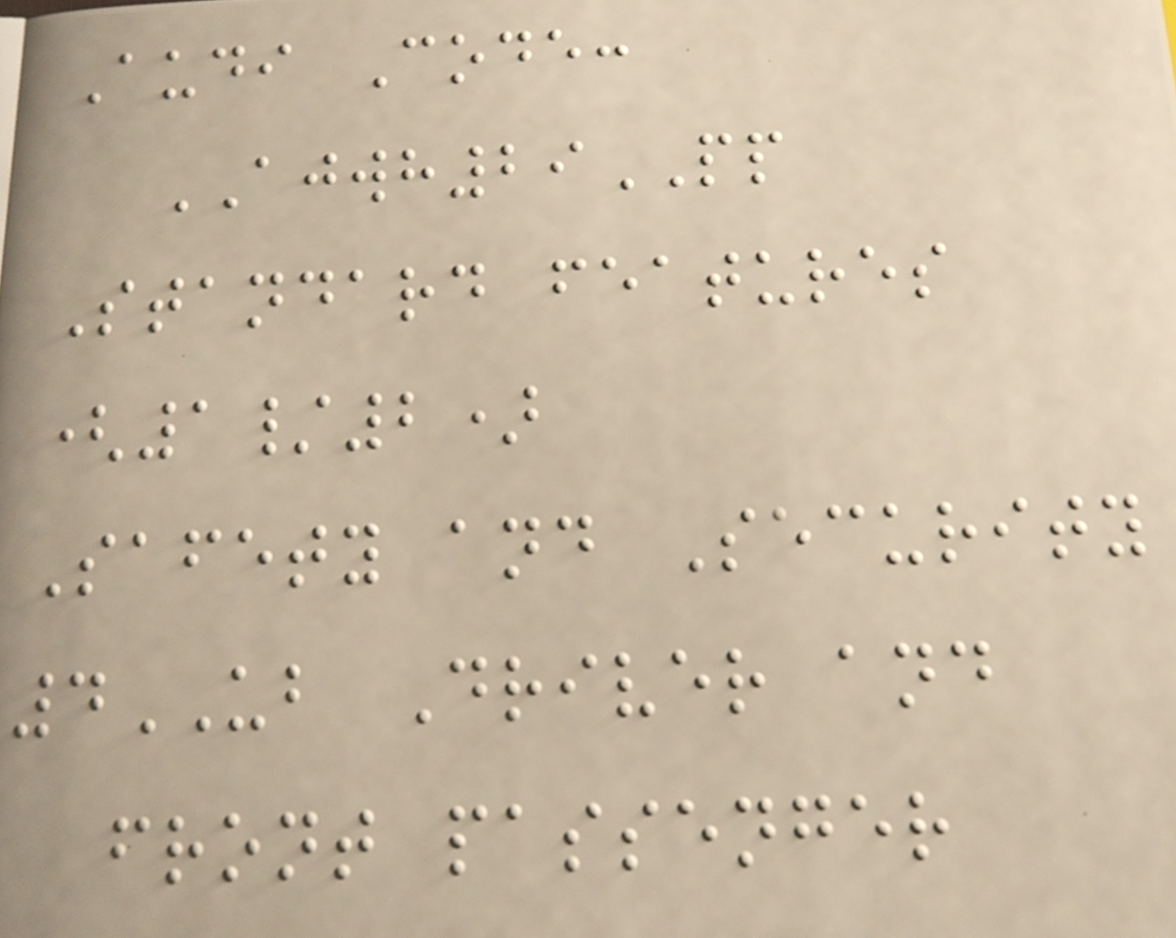Audi Code:
AJWH29PP
Standard features
(1/2)
Safety and Security
4UB Driver and
front passenger
